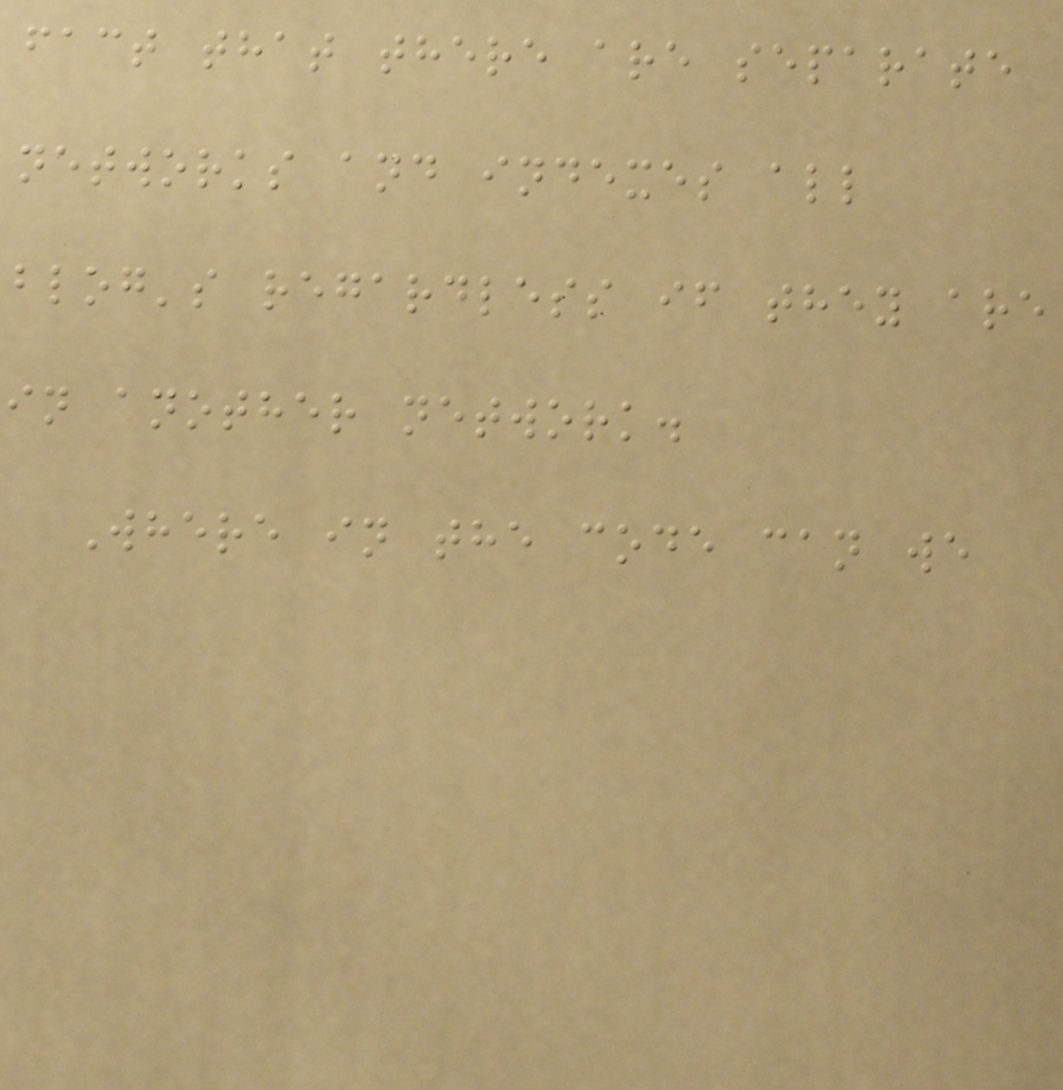fact that there are separate
networks and indexes all
blog's regardless if they are
in another network.
Where in the code can we
